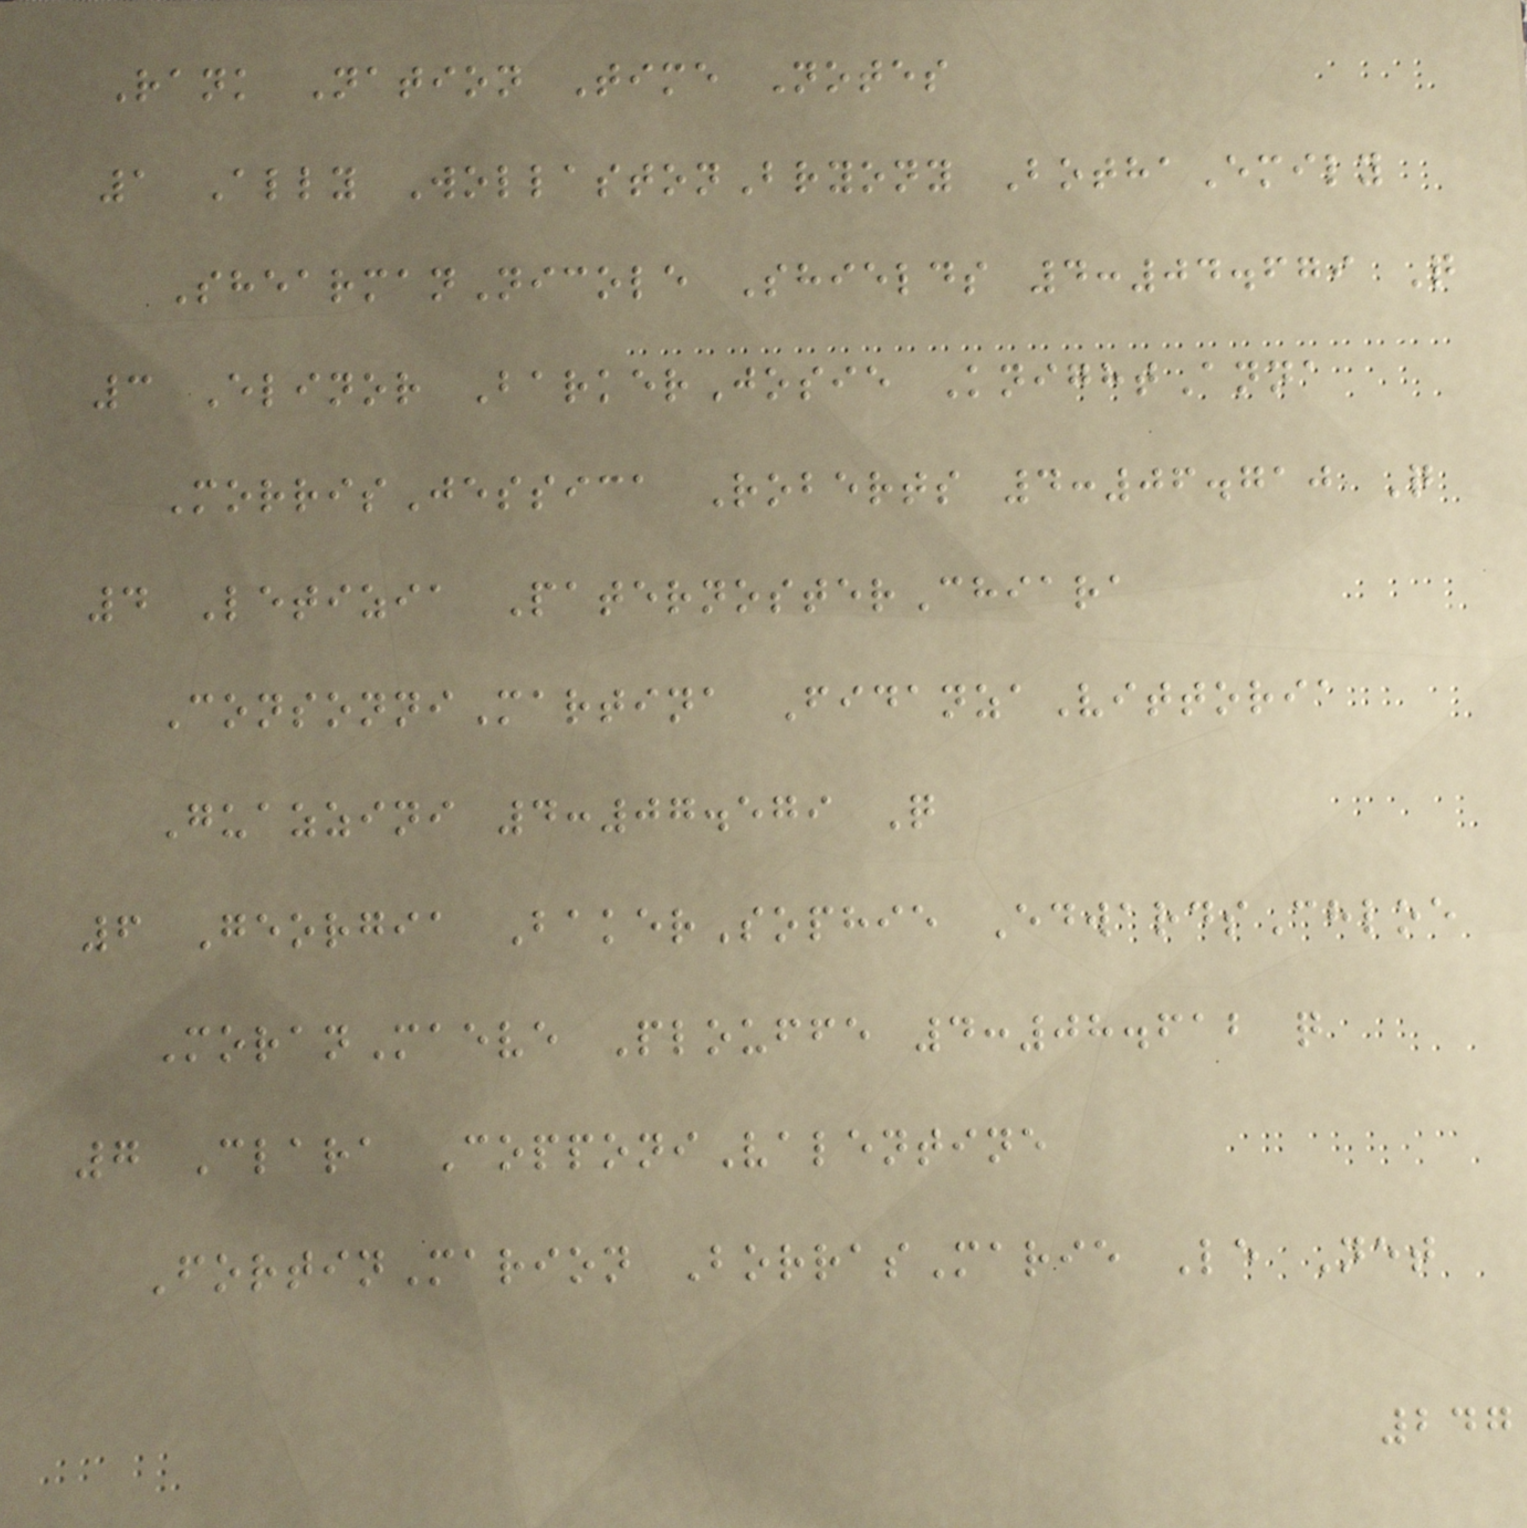Rank Nation Time Notes
1 Ally WollastonBryony BothaEmily
ShearmanNicole Shields 4:04.679 Q
3 Elinor BarkerJosie KnightAnna
MorrisJessica Roberts 4:06.710 Q
4 Letizia PaternosterChiara
ConsonniMartina FidanzaVittoria
Guazzini 4:07.579 Q
6 Georgia BakerSophie EdwardsChloe
MoranMaeve Plouffe 4:08.612 q
7 Clara CopponiValentine
FortinMarion BorrasMarie Le Net
247
